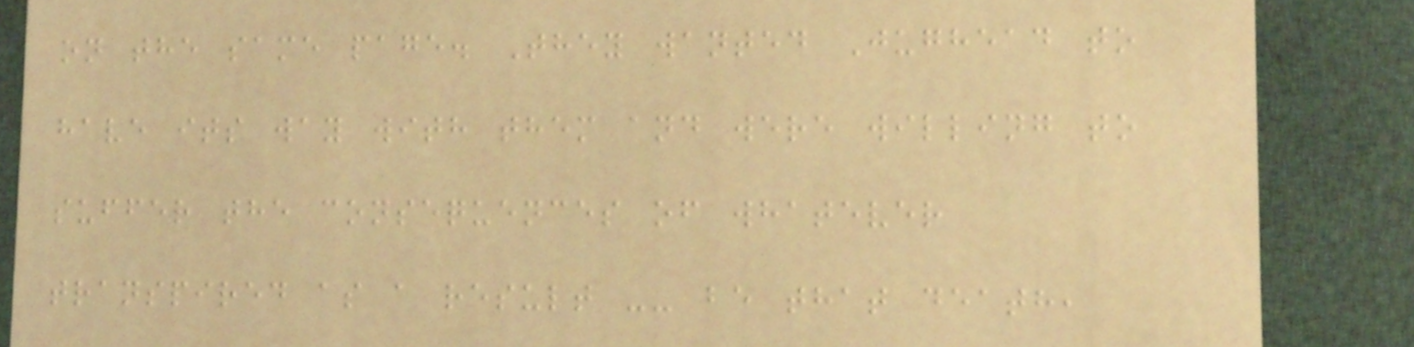on the same page. They wanted Jughead to
have its way with them and were willing to
suffer the consequences of whatever
transpired as a result -- be that death,
